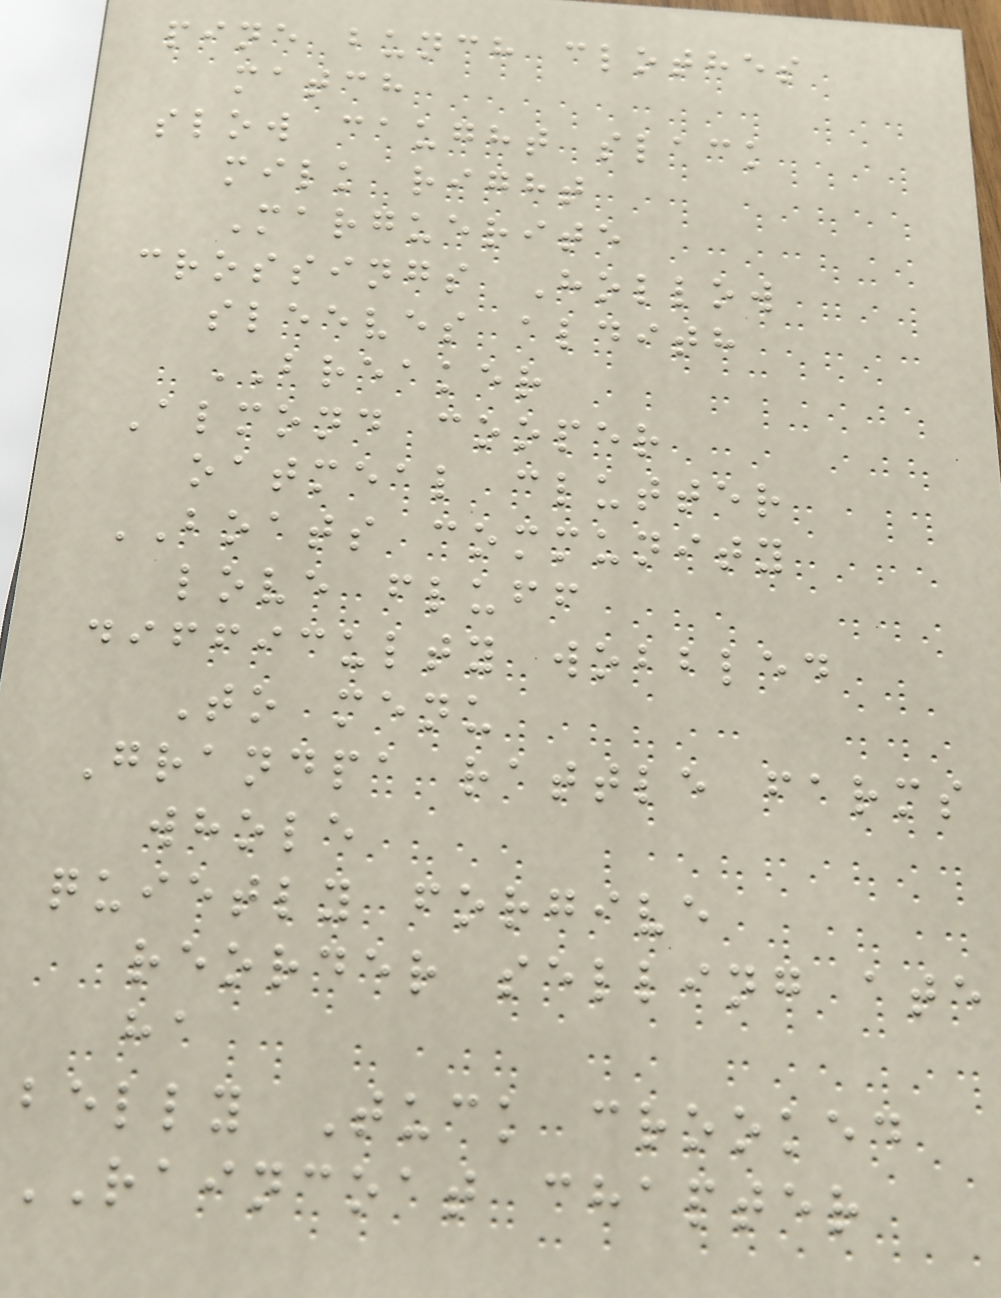pine bunch clothes
match
slow caught slack
milk right
Marguerite
crossings Hollow
sleeves aldith
BREAKER
Almond cooper
oatmeal clutter
BOATS community
love fluff
difficulty wobbled
To menu
Grandpa rattle farms
whole
quietly forgive
reorder selling ate
ha
belly Tuck crooked
RAINCOAT chapter
